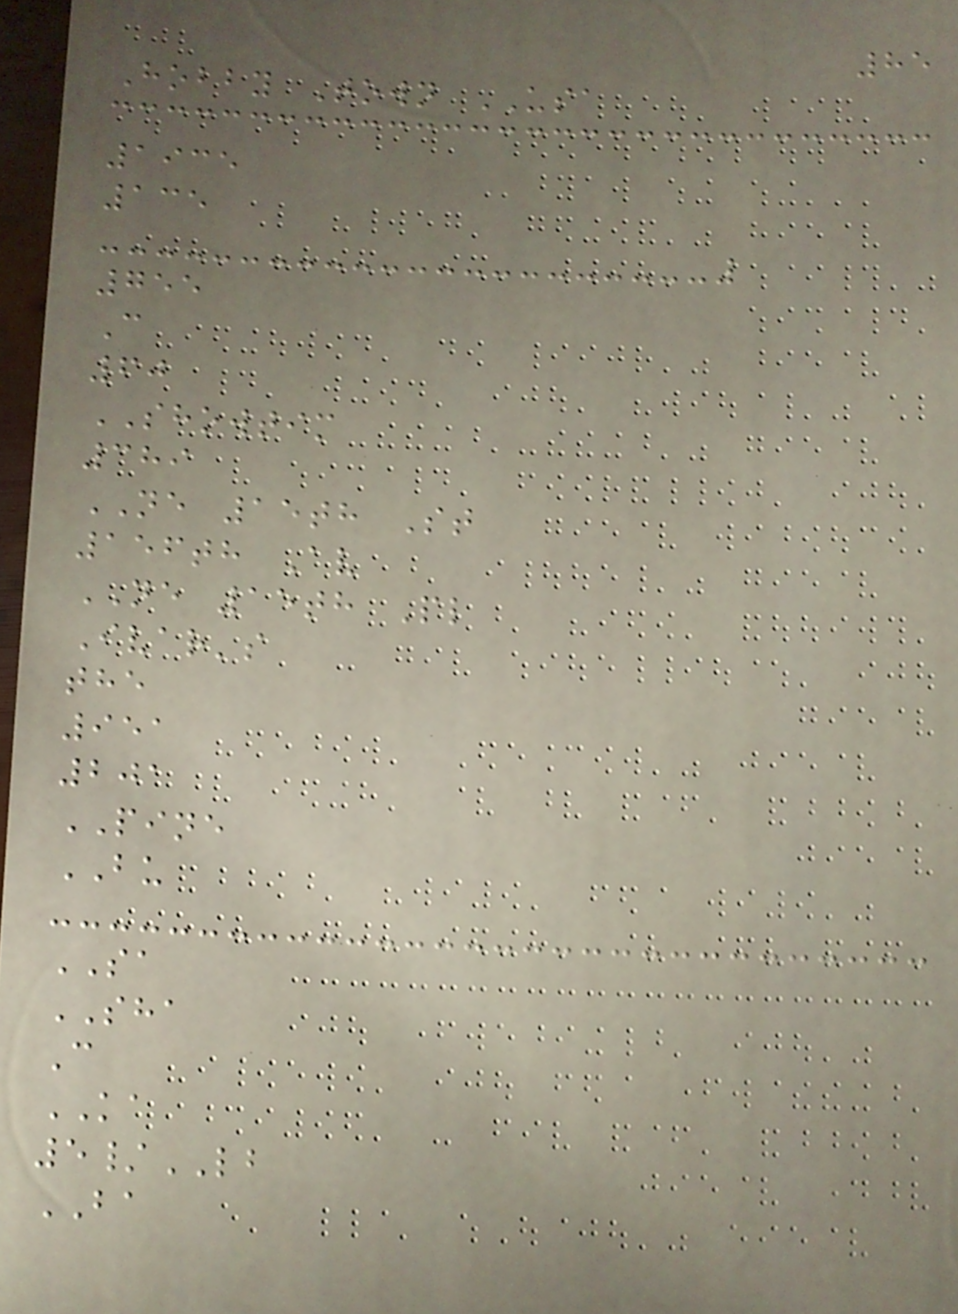85
Hobby Town USA
1935
135
755
C
60
SHOWTIM
389
NE 15th St
156th Av
NE 15th Pl
Ivar's
the
951
201
PINE
BU
SA
SHA
C
KA
5/LB
BA
